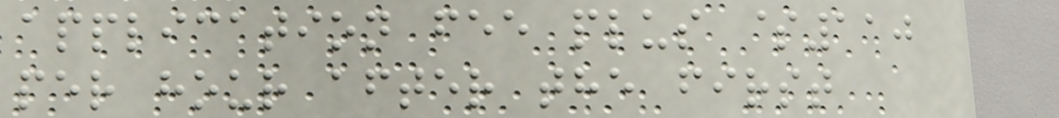application fee plus $110
per hour after the first
